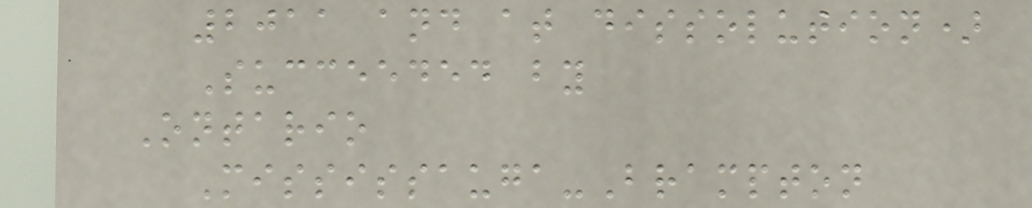2011 and at dissolution)
Succeeded by
Ontario
Mississauga-Brampton
